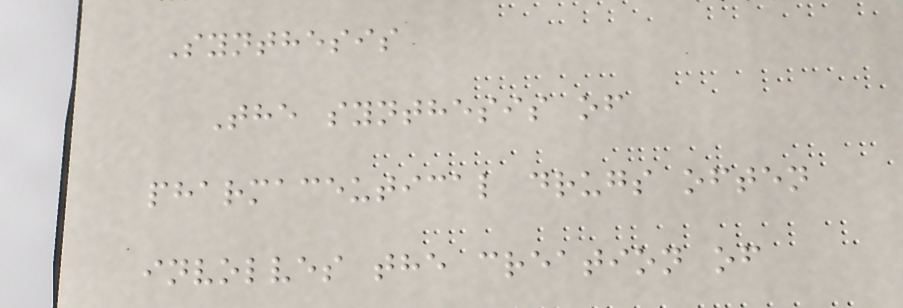Synthesis
The synthesis of
pharmaceutical drugs often
involves the creation of
